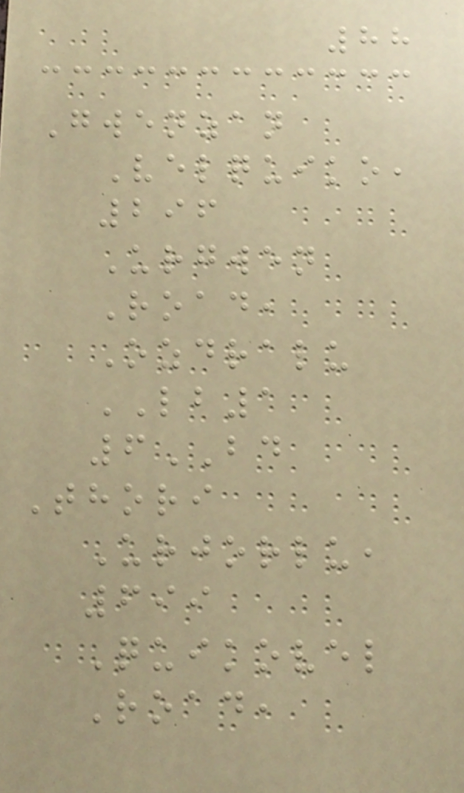88
Gwenzan
Velquiko,
296
Urgwen
Road,
Ozdralu
LB1
6BD
Thori
Urjorlu,
699
Quikovel
Road,
